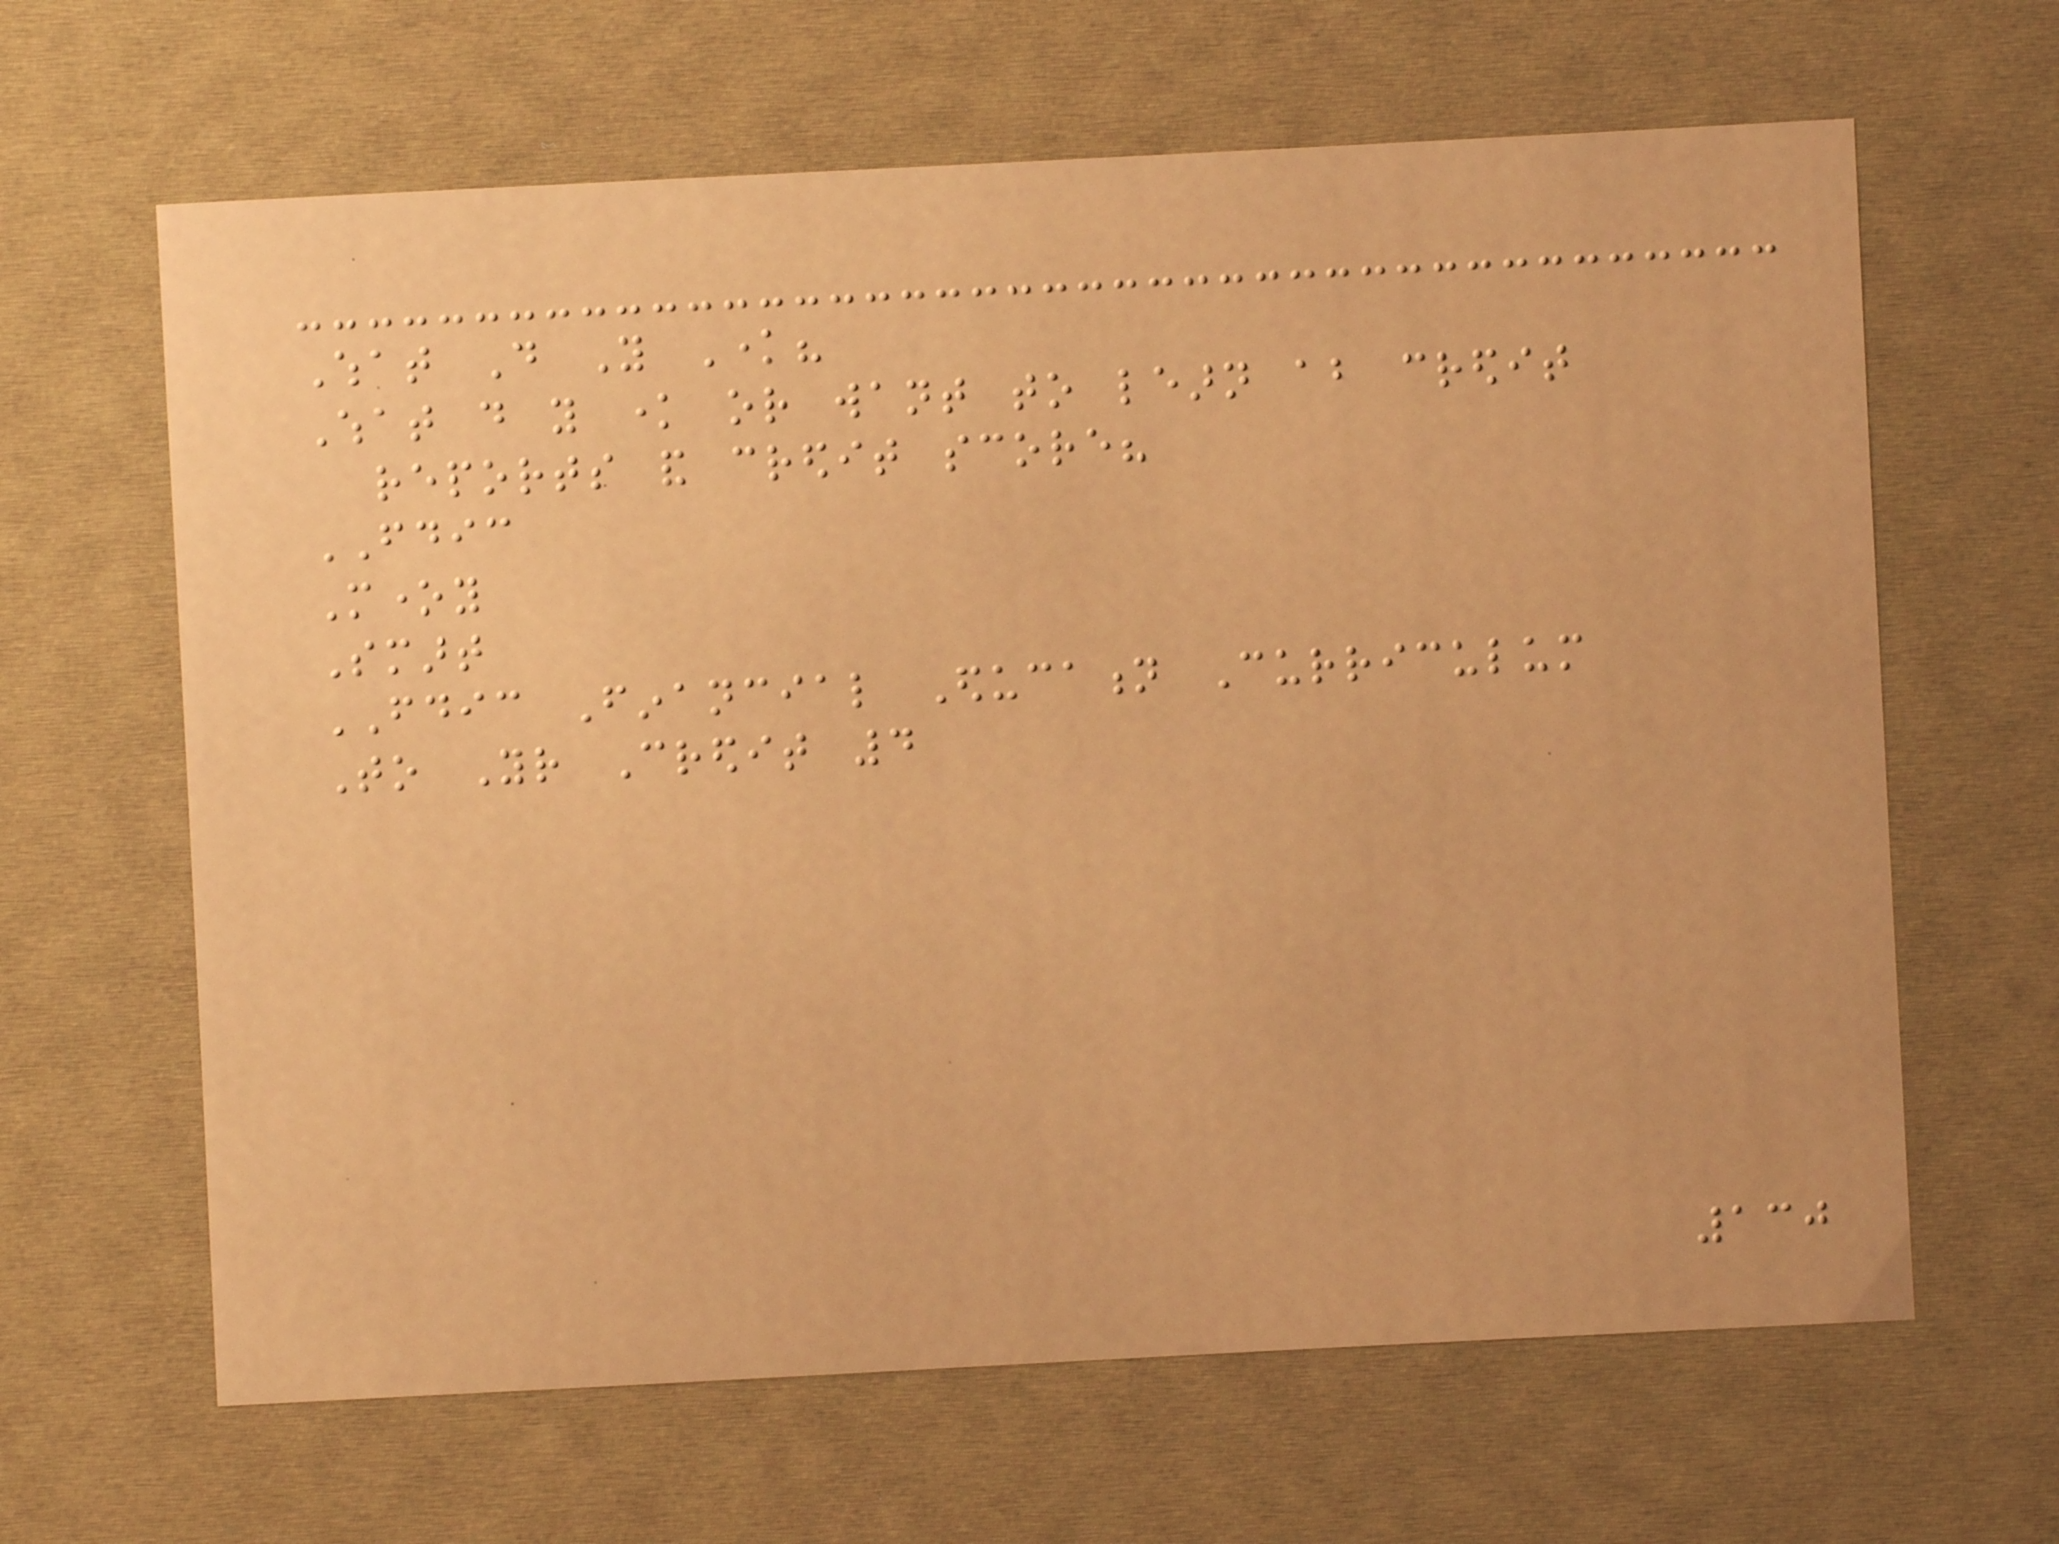What Do You Know?
What do you know or want to learn about credit
reports and credit score?
FDIC
Money
Smart
FDIC Financial Education Curriculum
To Your Credit 4
130
